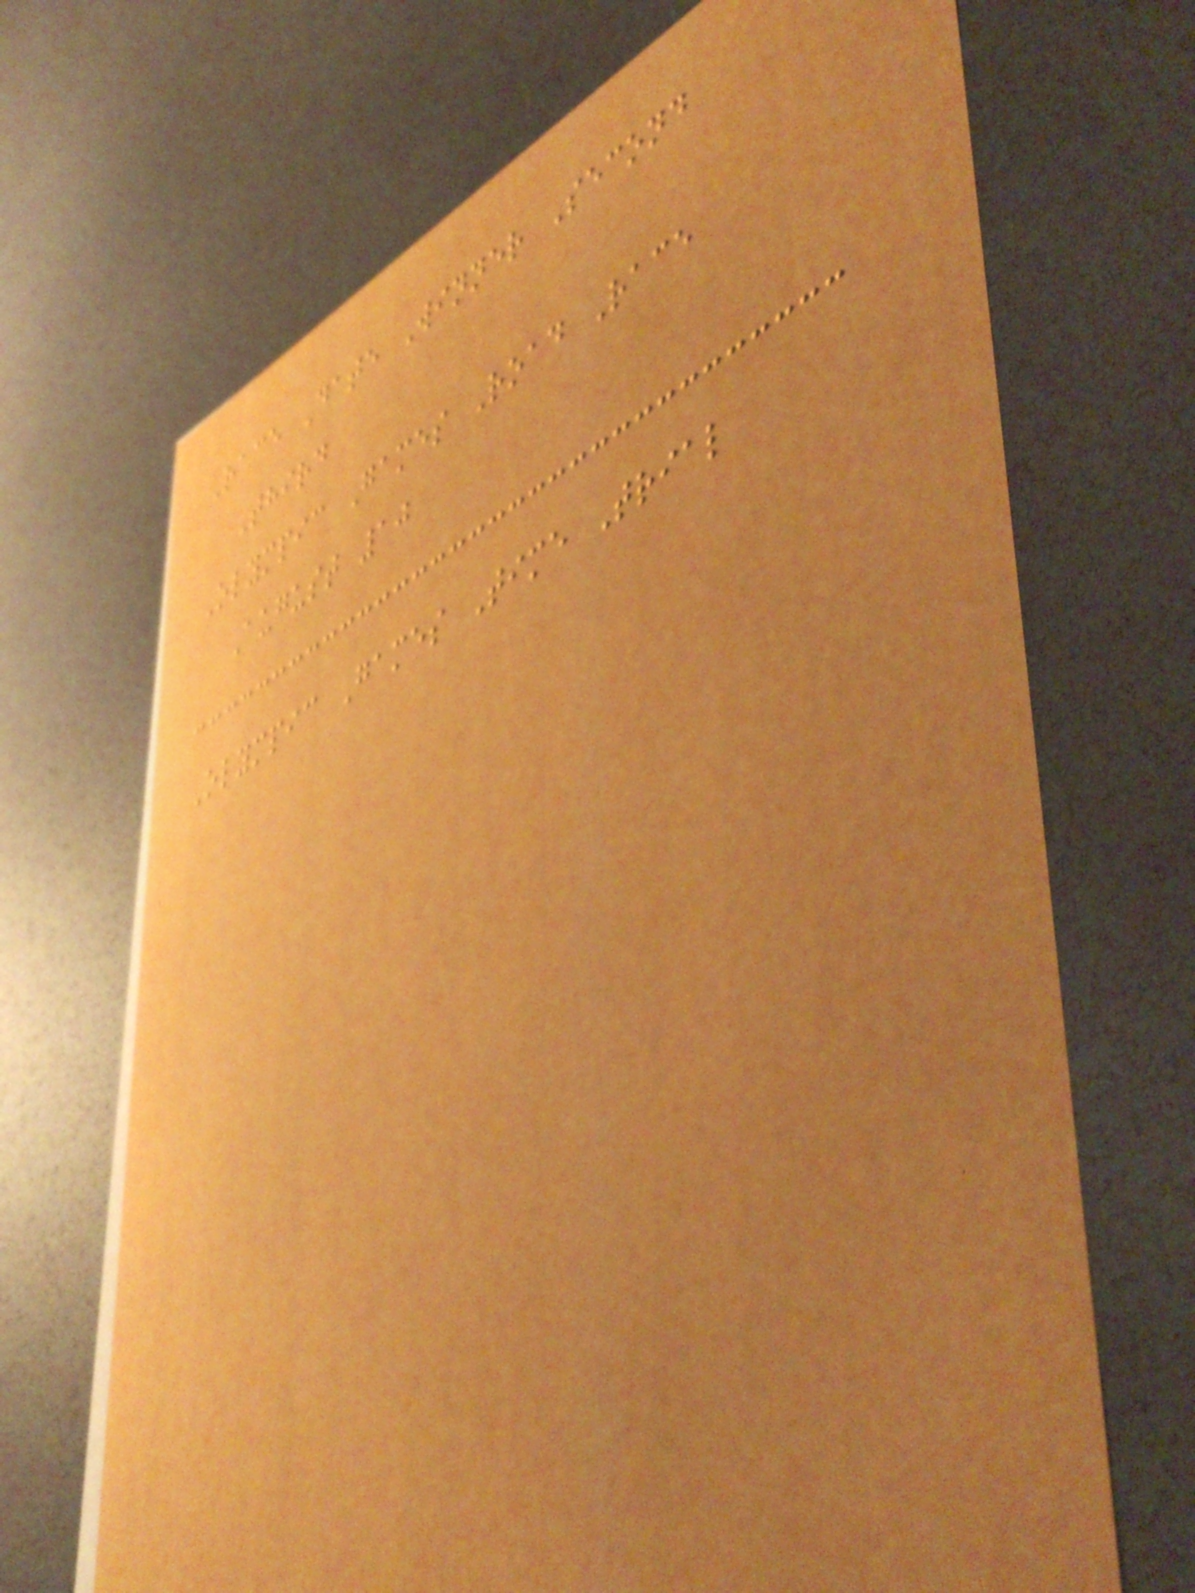Race Date Winner Second
Third
Olympic Games Road Race
August 10
Olympic Games Time Trial
